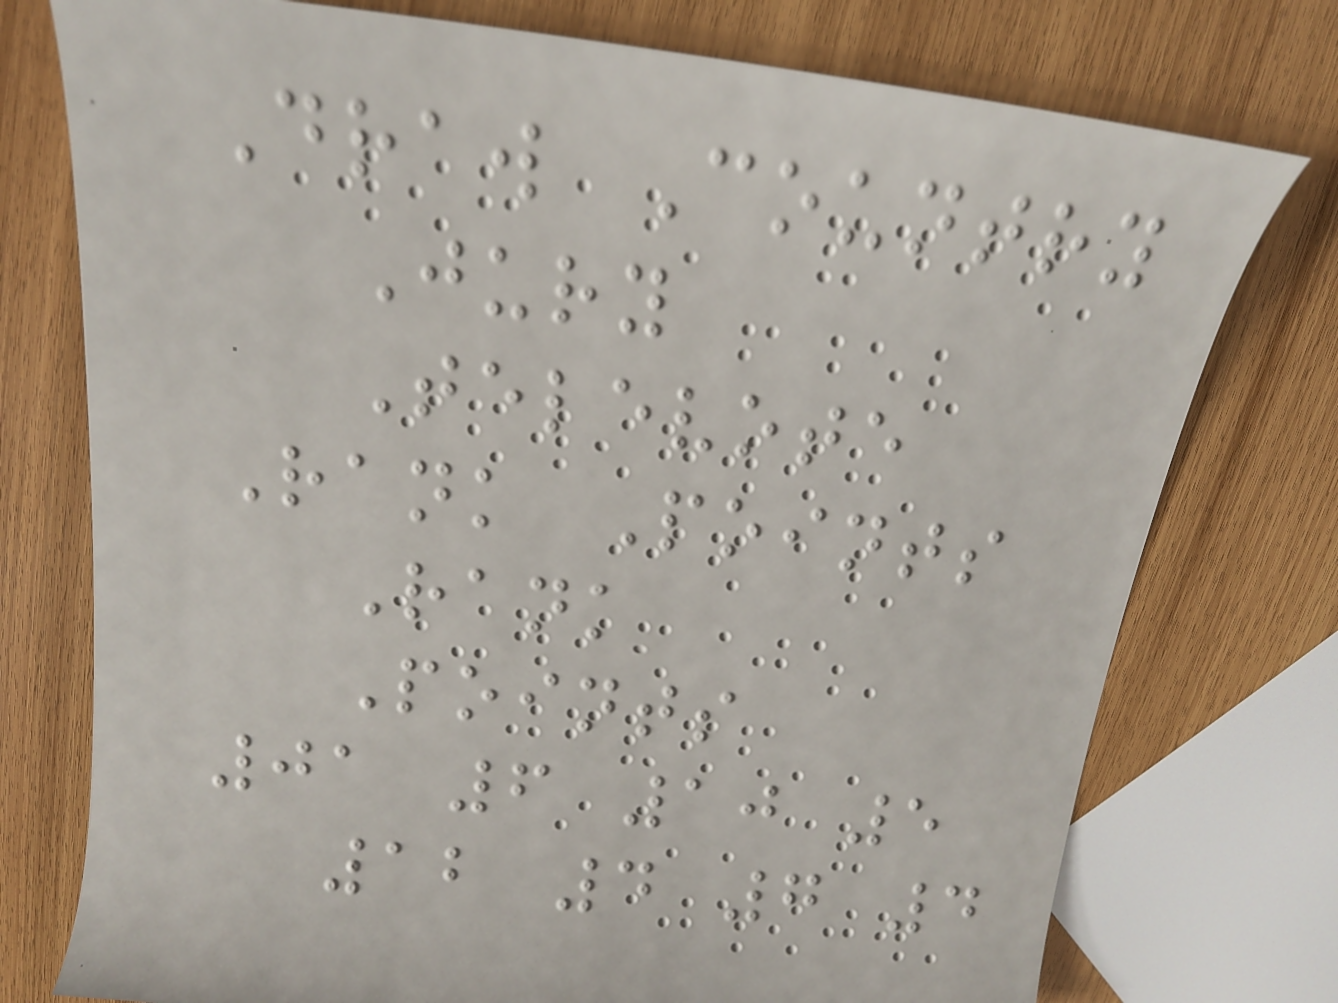Draw Country
Jury
Televote
Rank Points
Rank
Points
01 6 10 5
12 4 7 4
